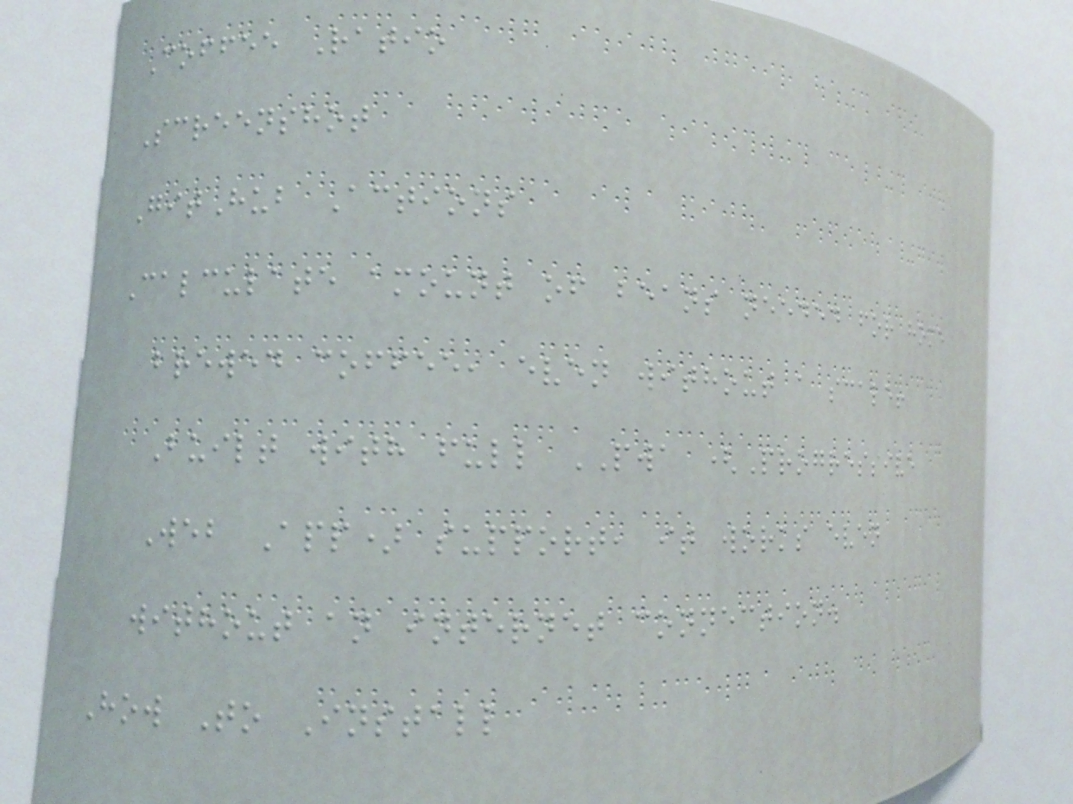Coffee Ratio
Screenshot
GitHub Actions
Calculate amount of beans needed for home
brewed coffee, even without a scale!
Built with full PWA (Progressive
Web App) support, it works even
without an internet connection.
How To Install
